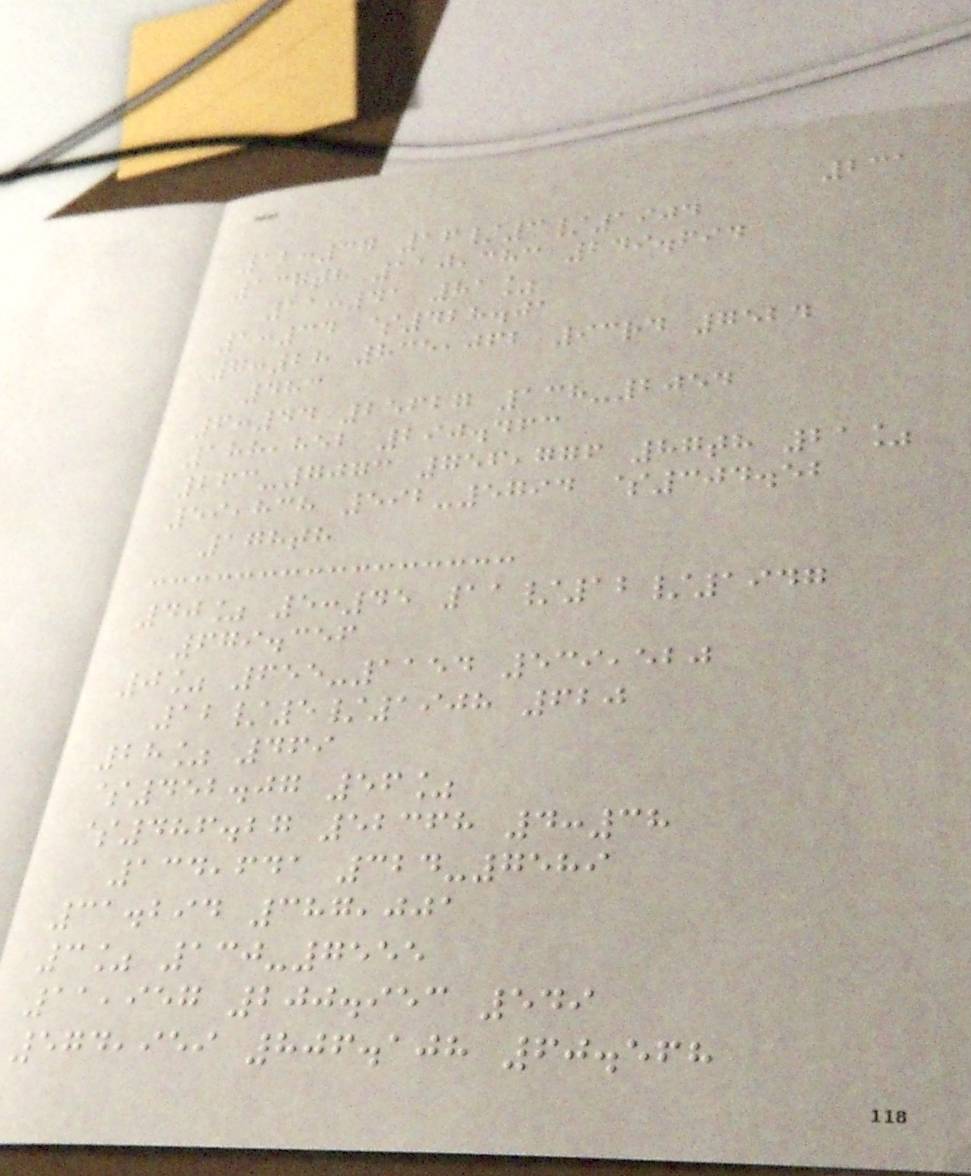231
12:37 16/3/1904
137th 110,383 249.694
11:41 81%
1:34 $428.01
7:28 835,062 93rd 7524
483
6:44 25627 138-2054
188,852 290.463
263-7073 756,776 87th 21%
59,838 592-5794 $304.52
178th
40% 5:45 11/12/1947
679.356
0% 655-1154 539,520
12/5/1908 620
28% 469
$452.07 56%
$486.27 52368 4:38
134,641 324-7589
31.294 387,001
3% 130-7555
11,957 200.953 549
574,959 806.108 60.568
